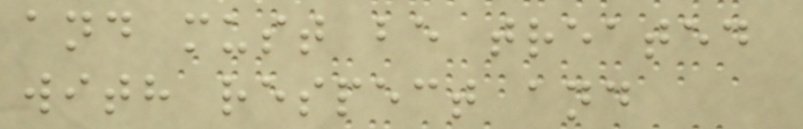and must be treated
with respect and
